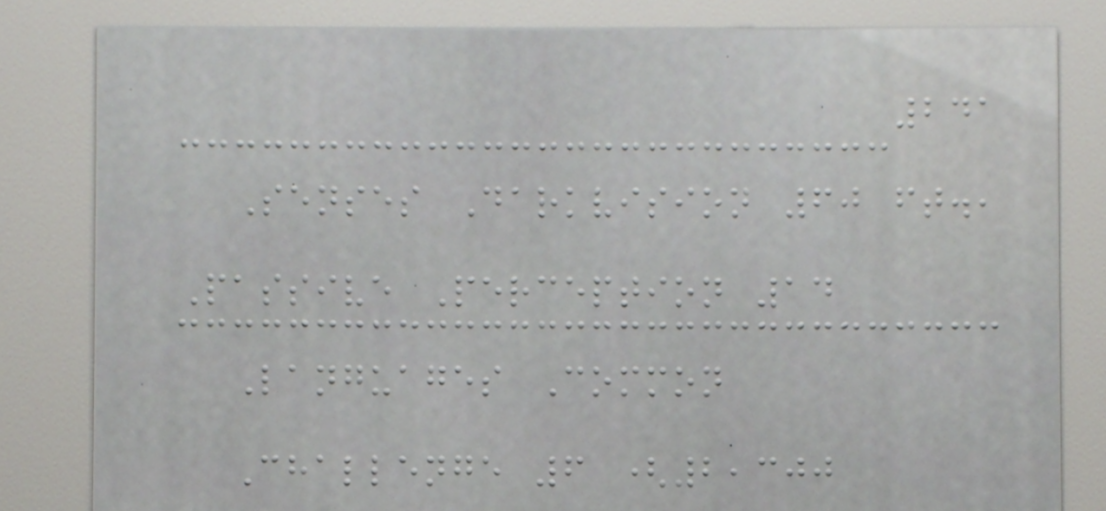241
Senses Darkvision 60 ft.,
Passive Perception 14
Languages Common
Challenge 6 (2,300
